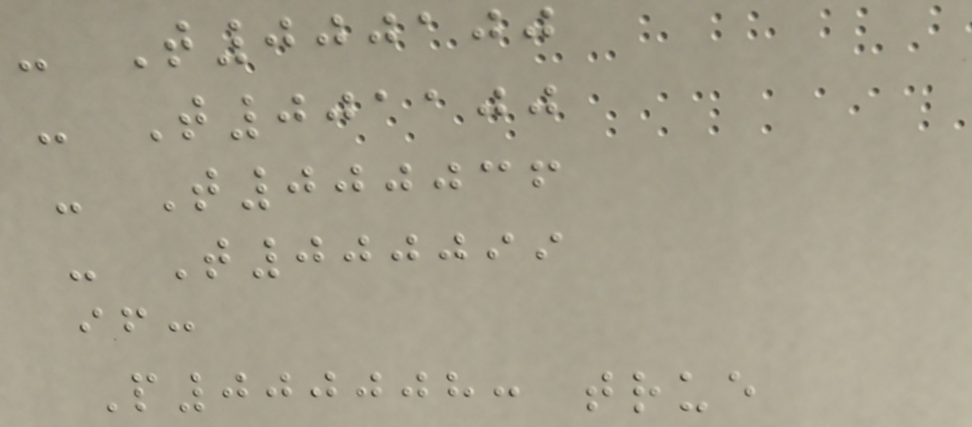- T000100
- T001100
- T000036
- T000099
if:
P000008: true
